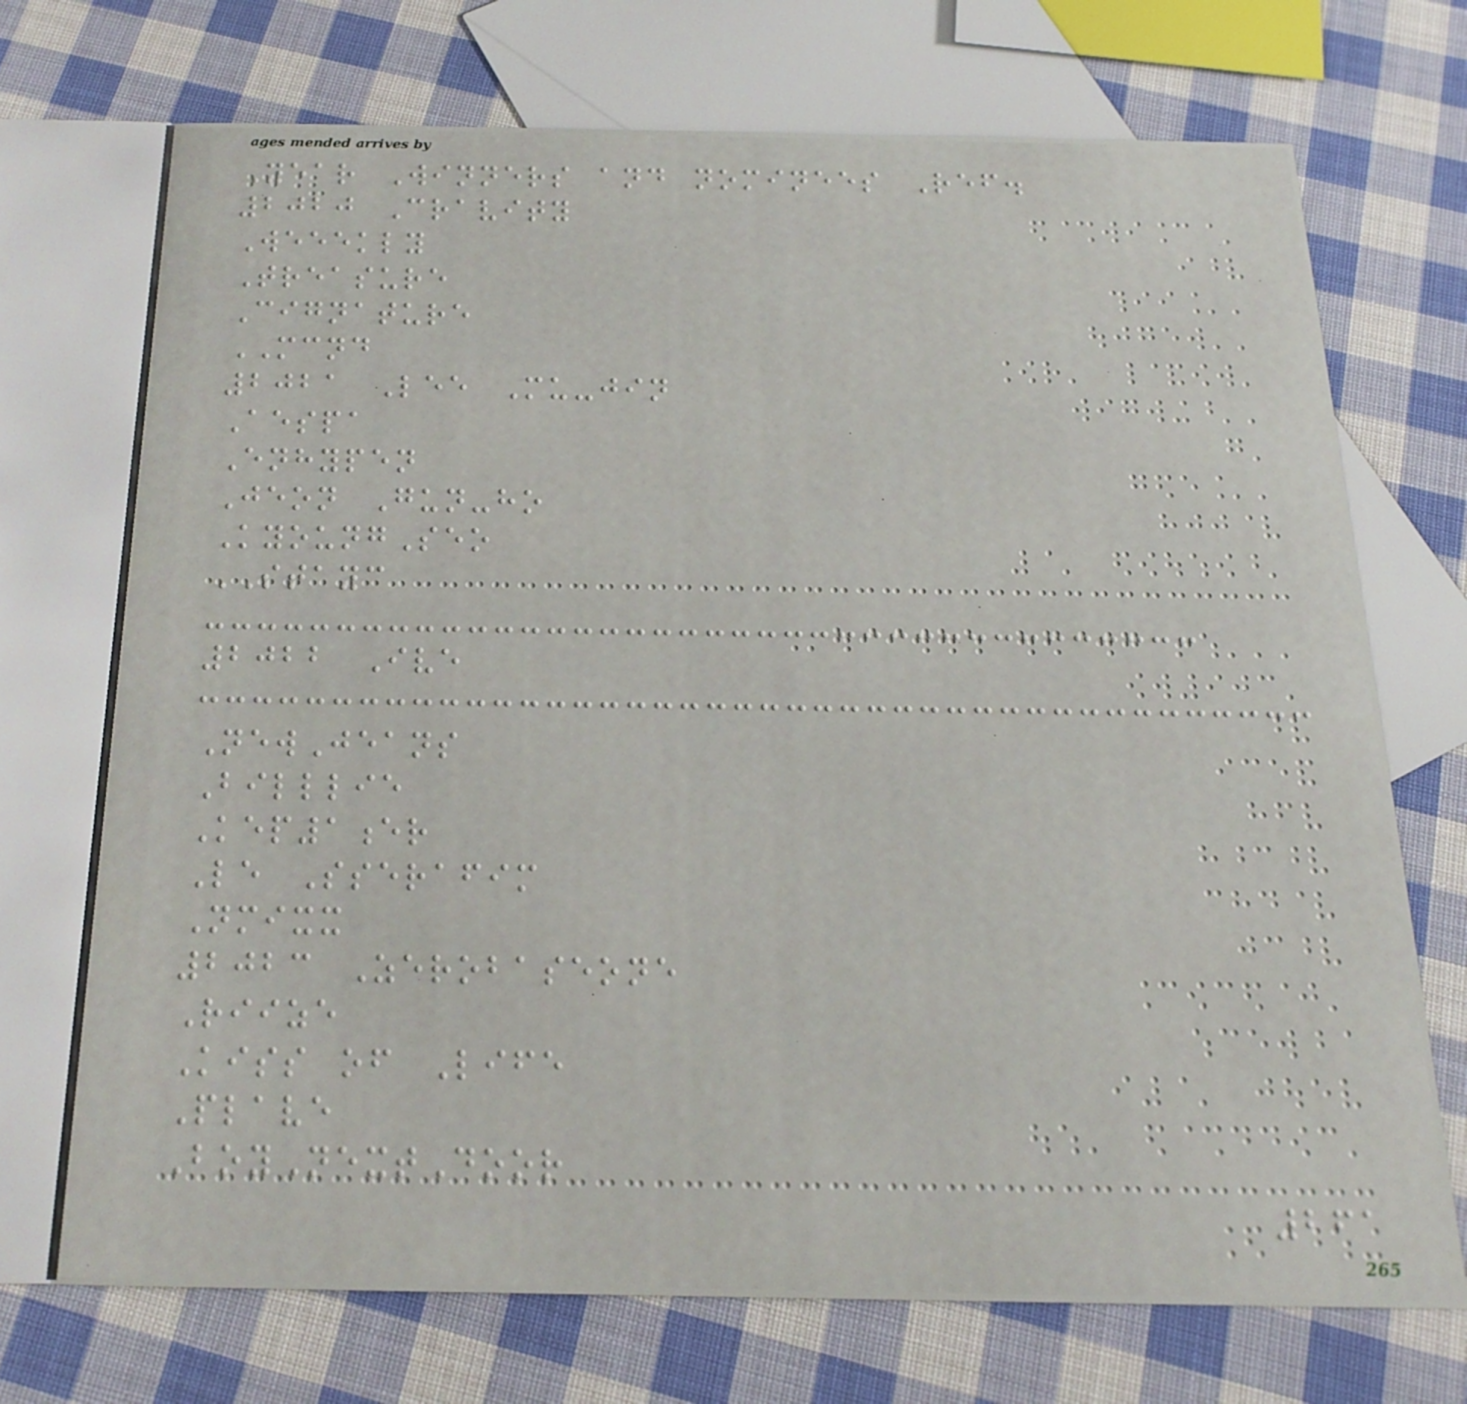Year Winners and nominees Ref.
2020 Cravity
Weeekly
Treasure
Cignature
MCND
2021 Lee Mu-jin
Aespa
Enhypen
Jeon Gun-ho
KyoungSeo
STAYC
2022 Ive
NewJeans
Billlie
Kep1er
Le Sserafim
Nmixx
2023 Zerobaseone
Riize
Kiss of Life
Plave
BoyNextDoor
261
